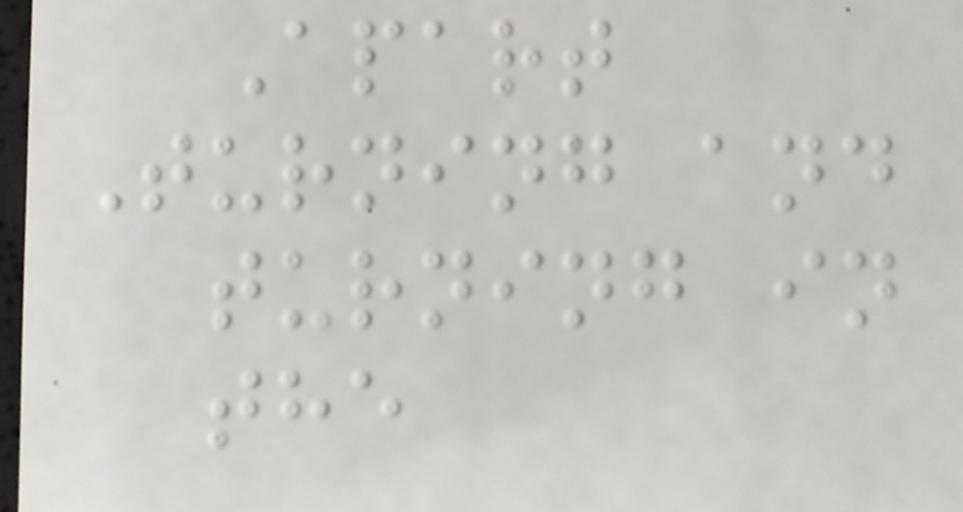Apart
Turning and
turning in
the
